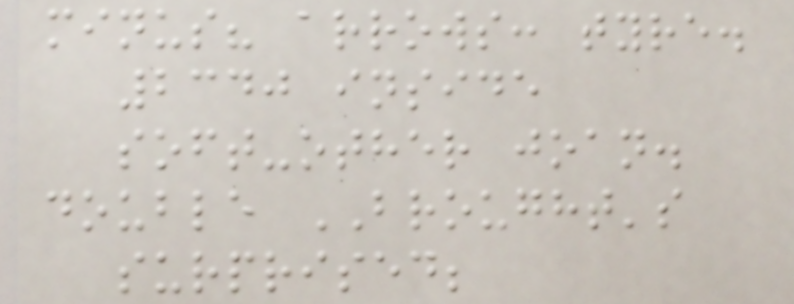minus? arrows: tyre.
2340 inside
soft-other joan.
double BROUGHT's
surprised;
